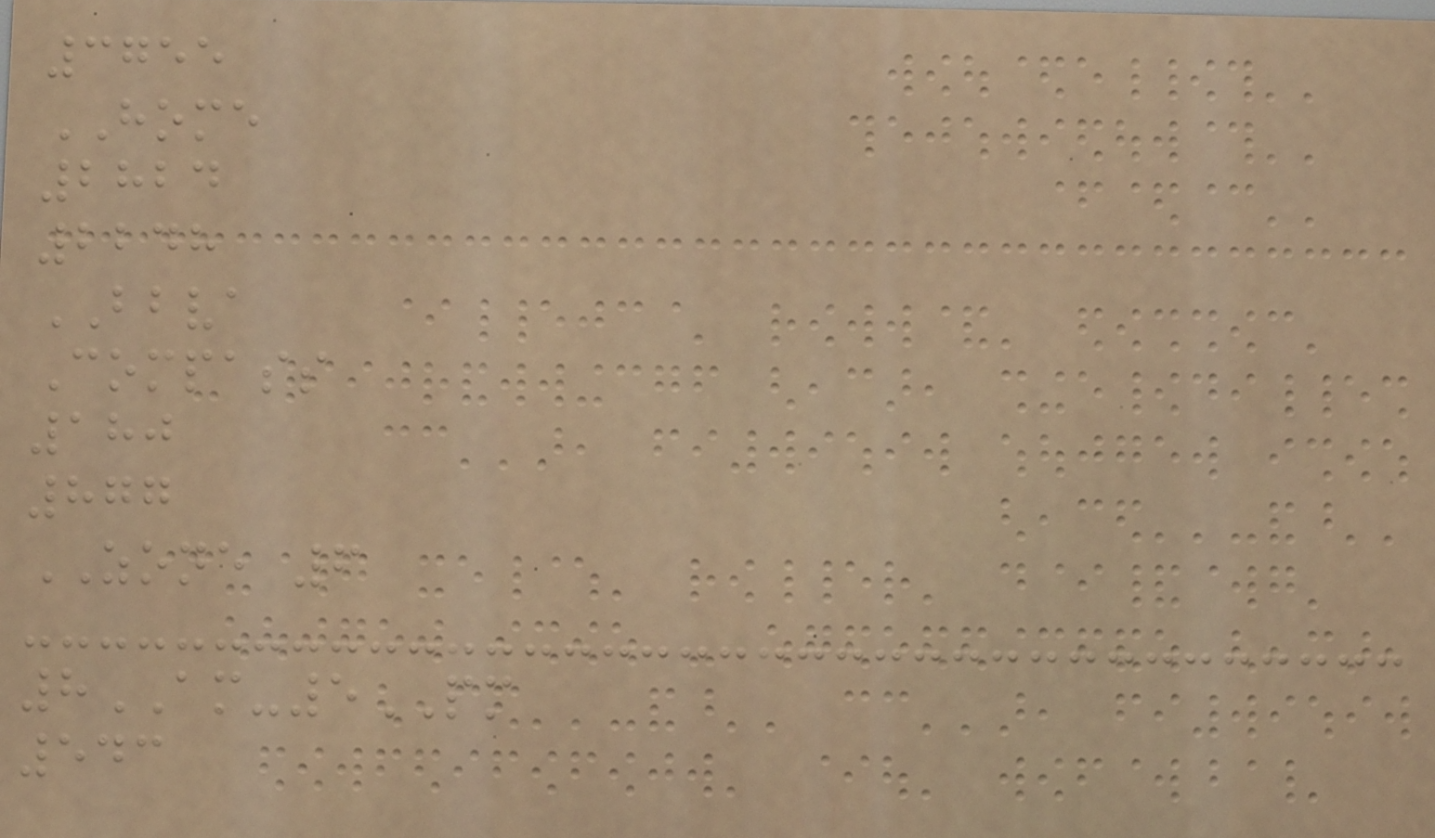3755
HOME
2824
2248
BBVA
Compass
180
877
ZONE 6
8AM-5PM
543
